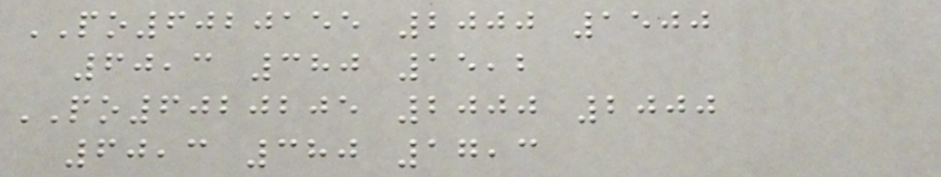PO6020155 2000 1500
60,3 380 15,2
PO6020205 2000 2000
60,3 380 17,3
